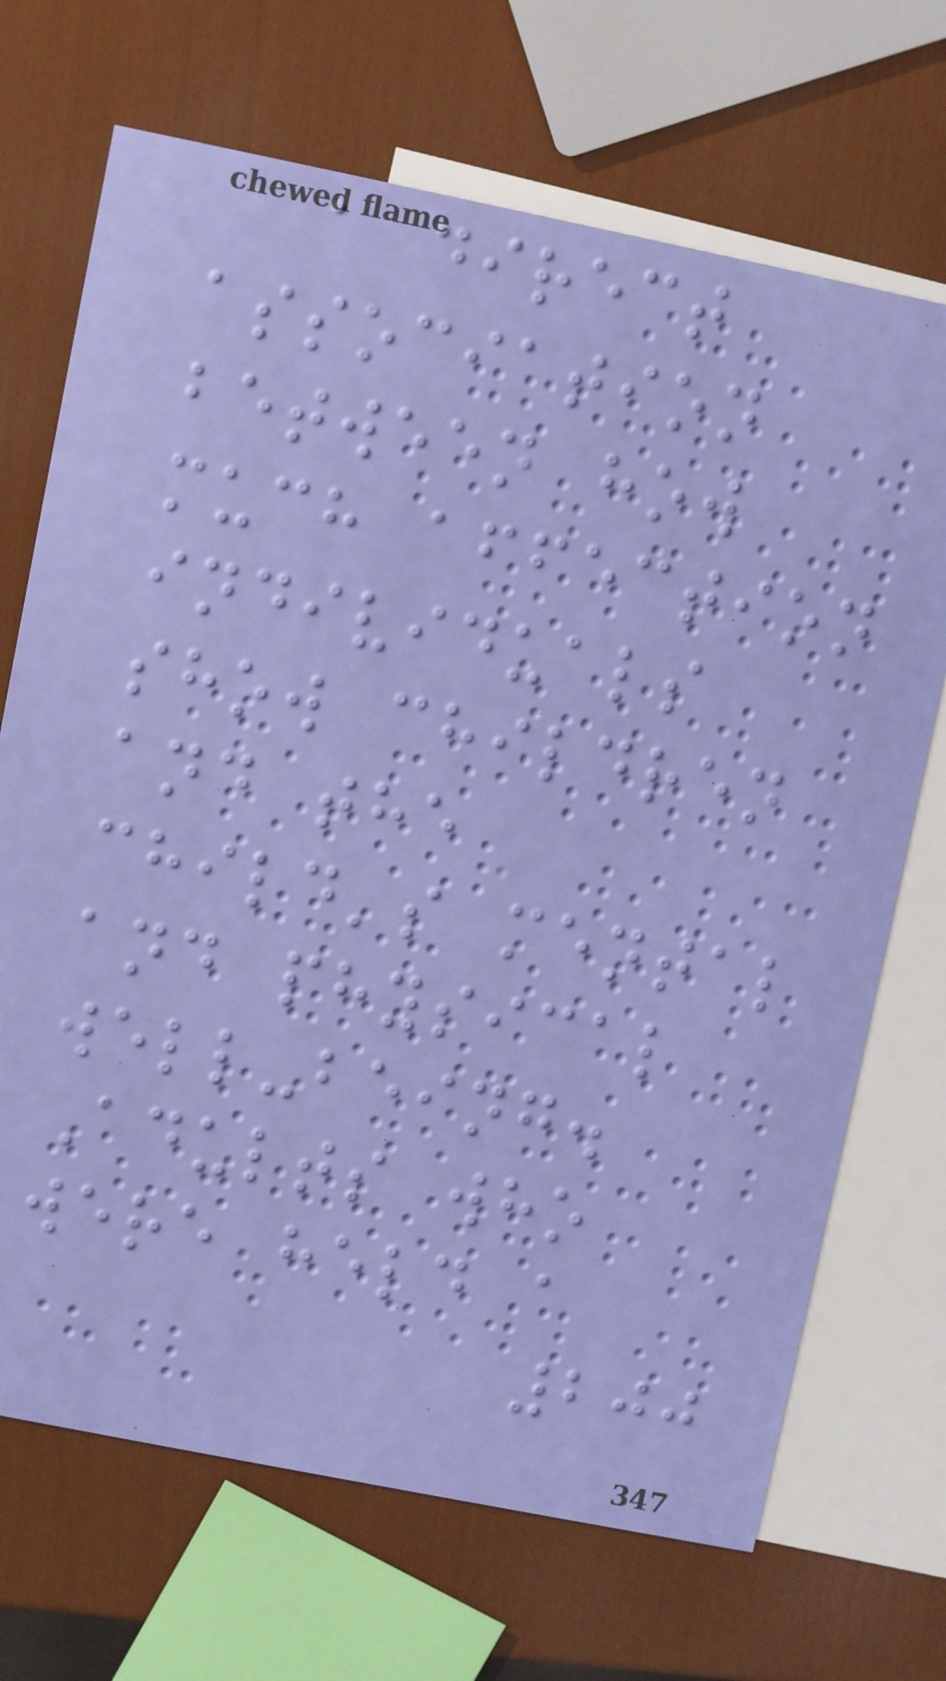a direct
association
between how
much affection
individuals
show children
and the
child's mental
and physical
well-being.
Adults who
were held a
200
